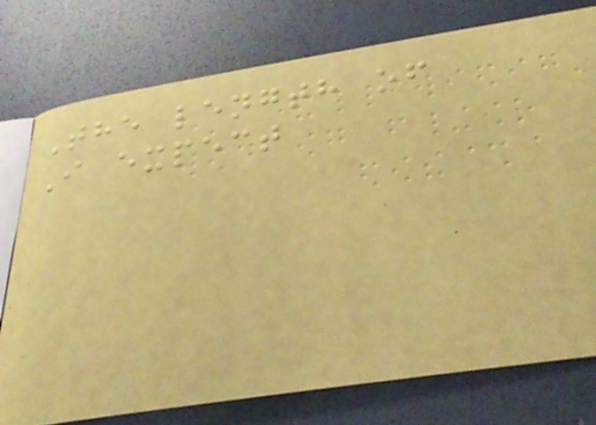The length of
I expect
